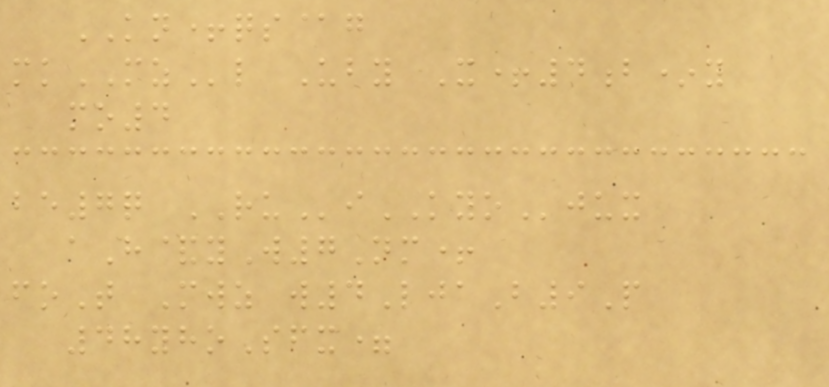KN+qs@g
mkMZl Uby X+4b*y
mo4
be7q RUiKYOjux
aH&yW7Nm+
foT Mwz w4LjaB9P
48yhoSfx=
